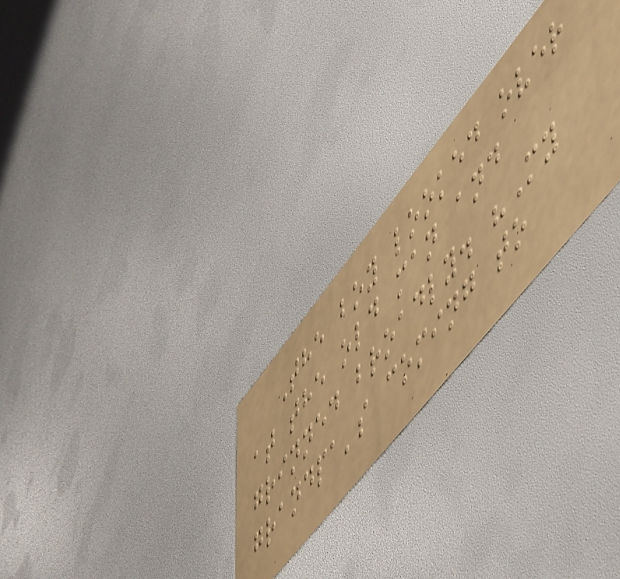The boy looked over
at the old man and
grinned broadly. "My
grandpa's coming to
